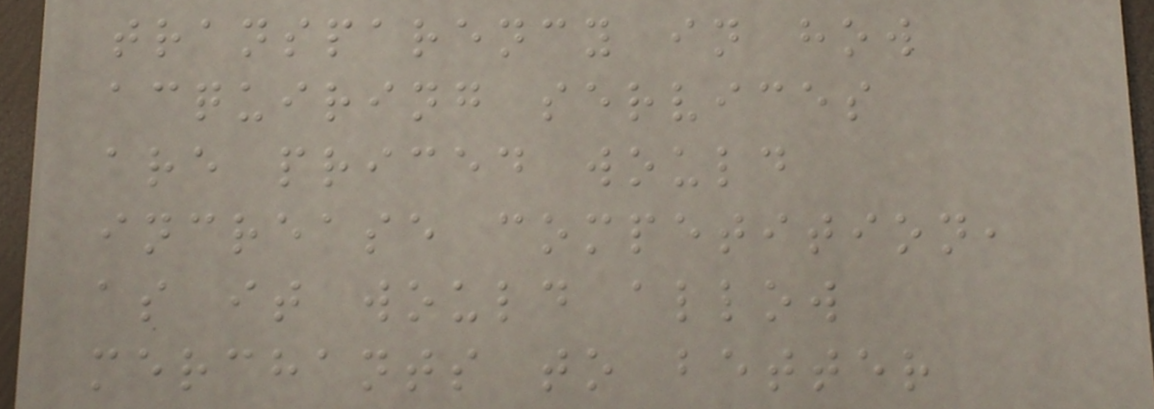transparency in how
acquiring services
are priced would
increase competition,
as it would allow
merchants to better
